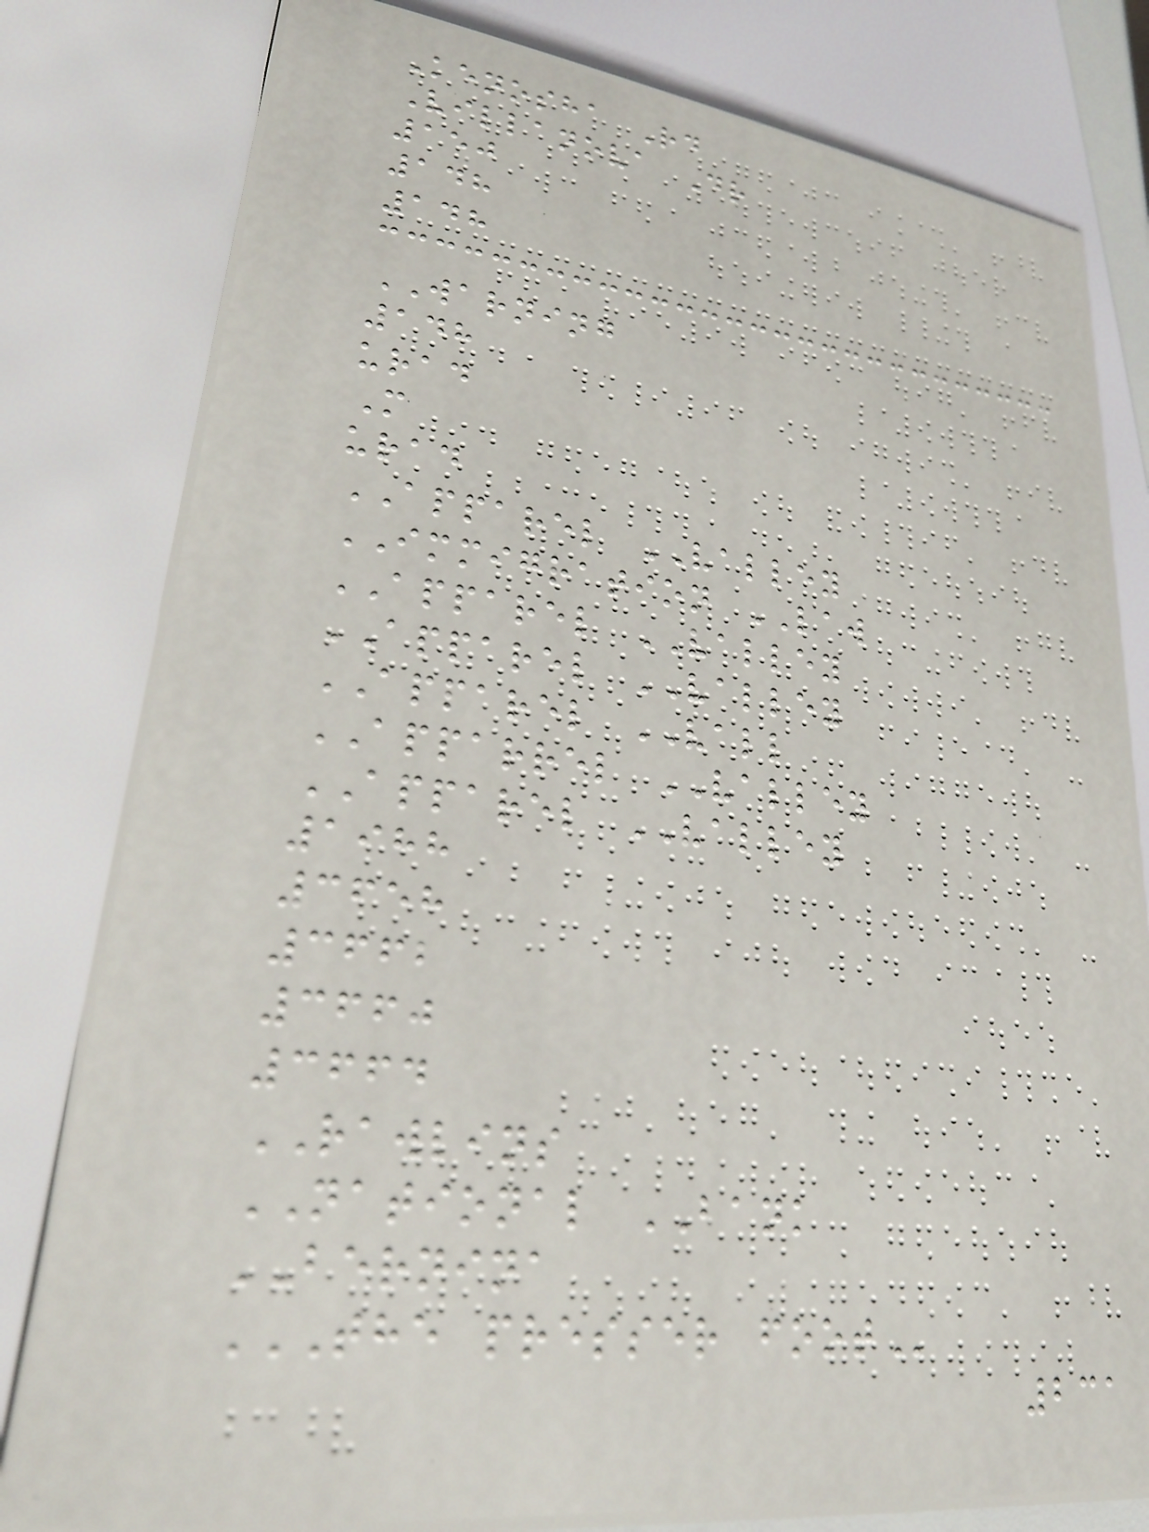Kenosha Rd
Villanova Dr
150
148
148
WARNING
148
urad
M
urad
APPAREL VALLEY
IMMIGRATION LAW
APPAREL VALLEY
APPAREL VALLEY
APPAREL VALL
APPARREL VALLEY
APPAREL VALLEY
1988
3658
3662
3660
3664
RAWLINS
NATIONAL BANK
BERNINA
THE PRESSER FOOT
231
